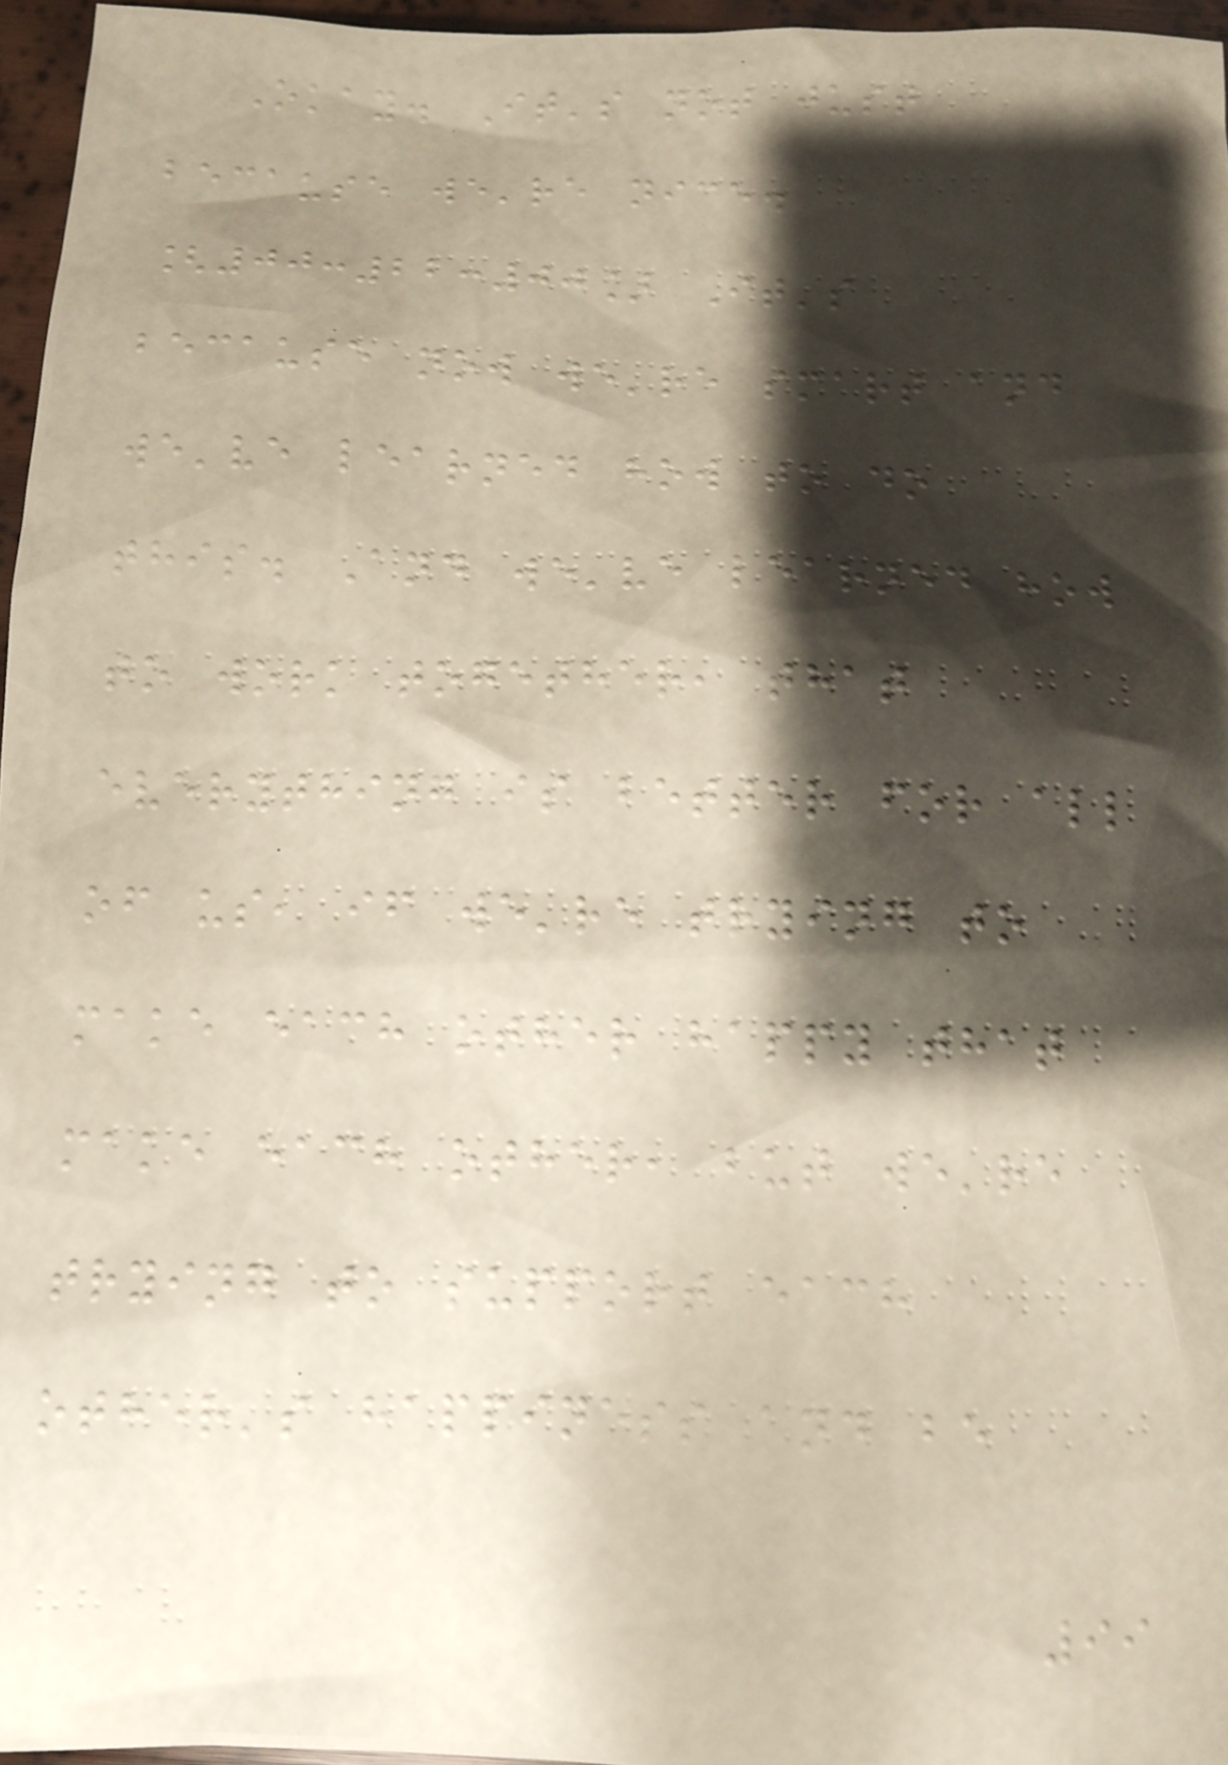Okay. It's not just
because we're nice.
[00:22:00] It's
because now we're smart and
we've learned how to do
this. And we've learned how
to work together, that
everything is better for all
of us, if we're trying to
make each other happy that
make each other, but we're
trying to support each
other's happiness and be
99
